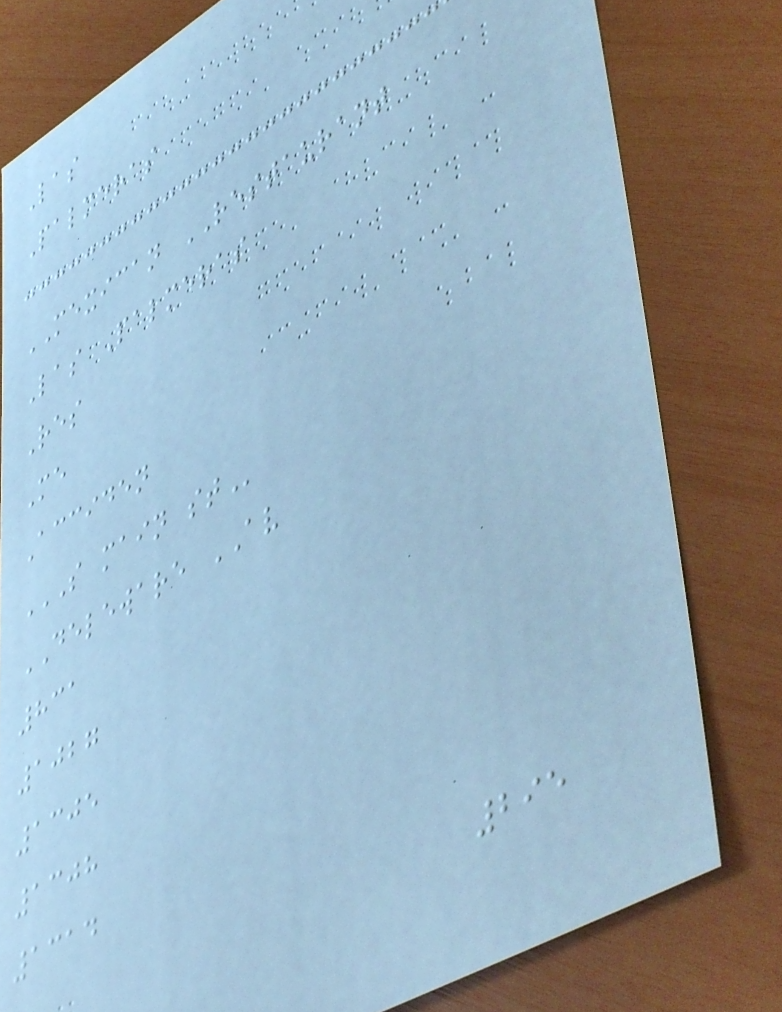Las
Palmeras
MEXICAN RESTAURANT
Las Palmeras
Res
Me
Acciden
S MAIN ST
DELEWARE AV
831
1027
1305
1308
1314
295
